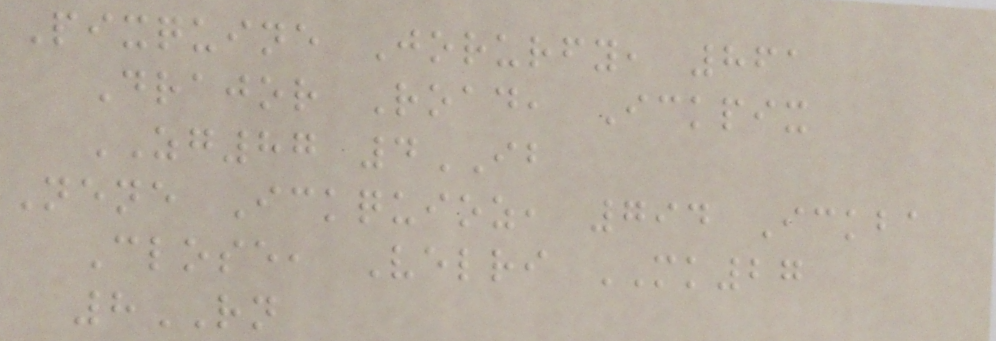Pixquine Jorurfy, 861
Drajor Road, Ickpix
ZG87 4IB
Nene Ickquioz, 794 Ickba
Close, Velri MK27
8RN
